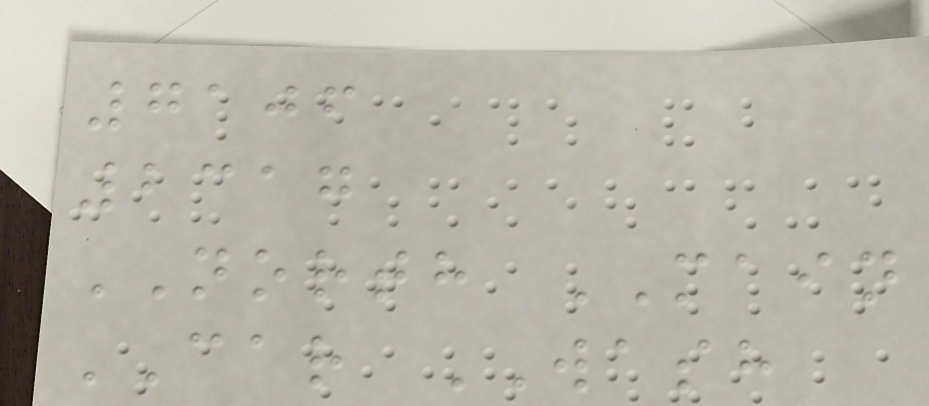7106
2317
NORTH MAIN
CAR WASH
